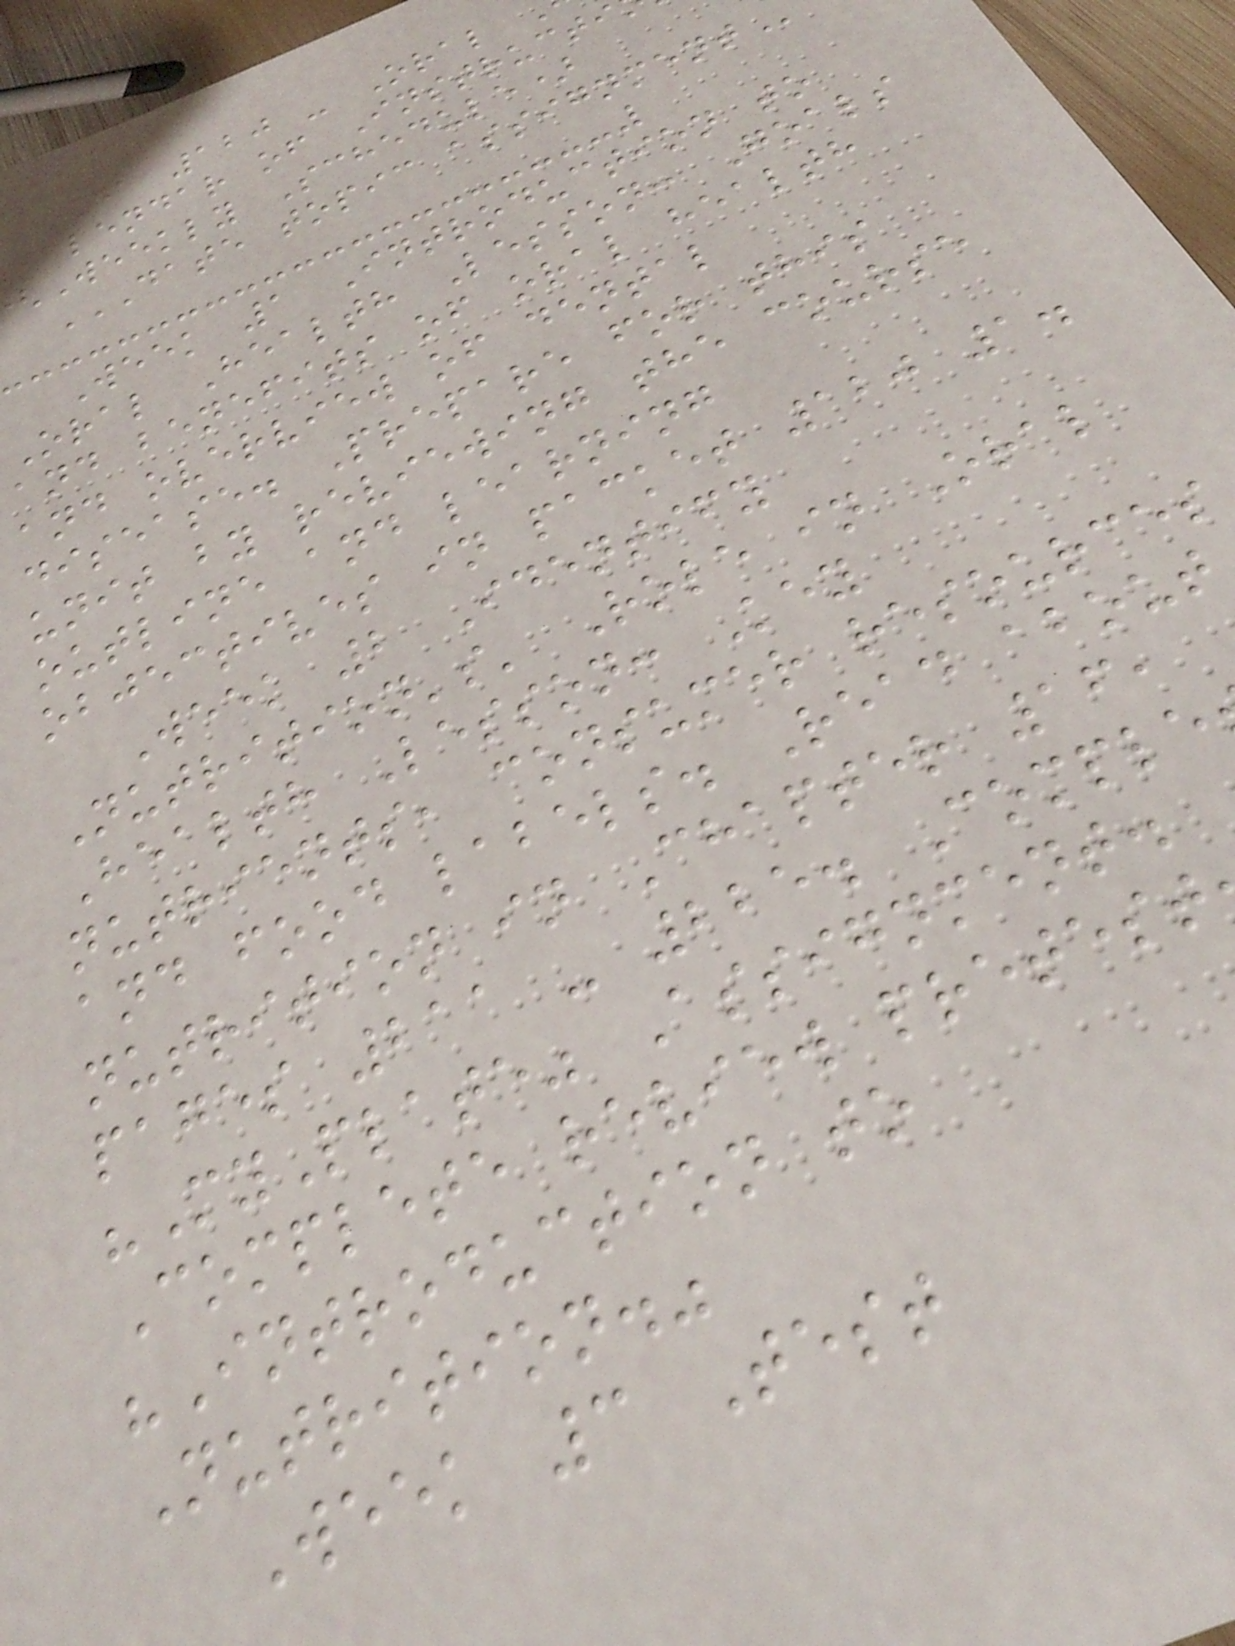DA 120 - Oral
calendar of Instructi
Weekly Schedule)
Week 1 Introduction to
Oral Health Lesson: Goals
and benefits of oral health
and overview of dental
disease. Prepare for this
unit by reviewing the course
outline and learning
objectives in packet 120 1.
Week 2 Identify
Nutrition's' Role in Oral
Health Lesson: Key
nutrients, consumer resources
and food labels. Read about
nutrition in Chapter 16,
pages 211 - 225. Comple
"MyPlate" Assignment.
Complete review pretest
"Introduction to
Nutrition."
Week 3 Test
